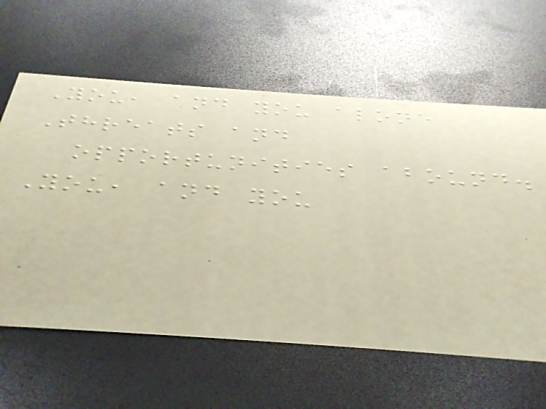You, and you alone
Threats and
opportunities abound.
You, and you
